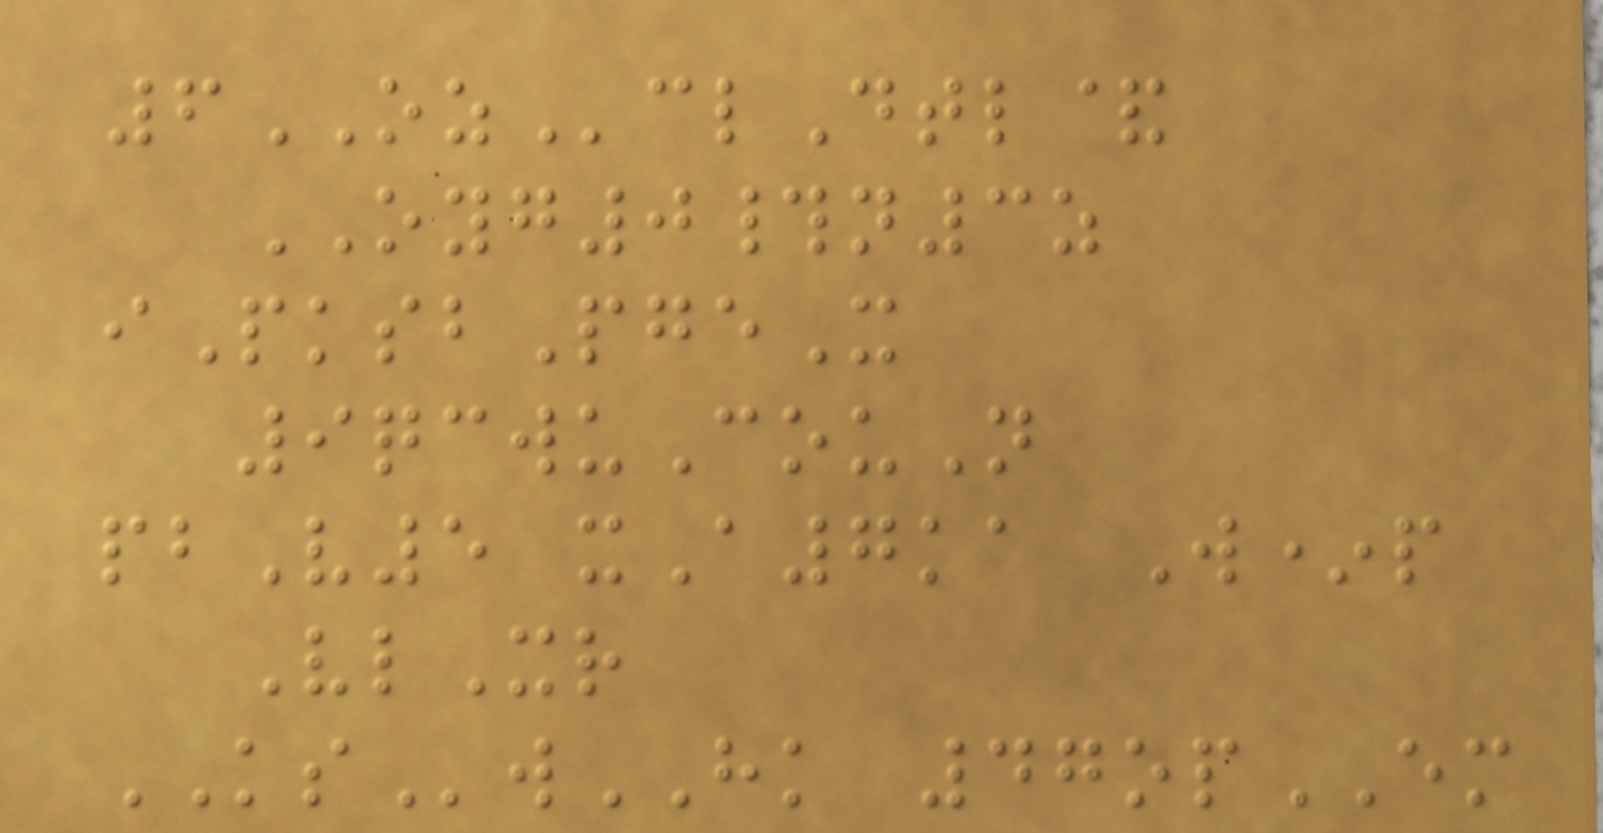6OZclDtl&
OYG0#n3z
iPksbPgeX
9qcwuCouN
pbV5 xA7ka W*p
VlXr
KSwHK 47opEM
